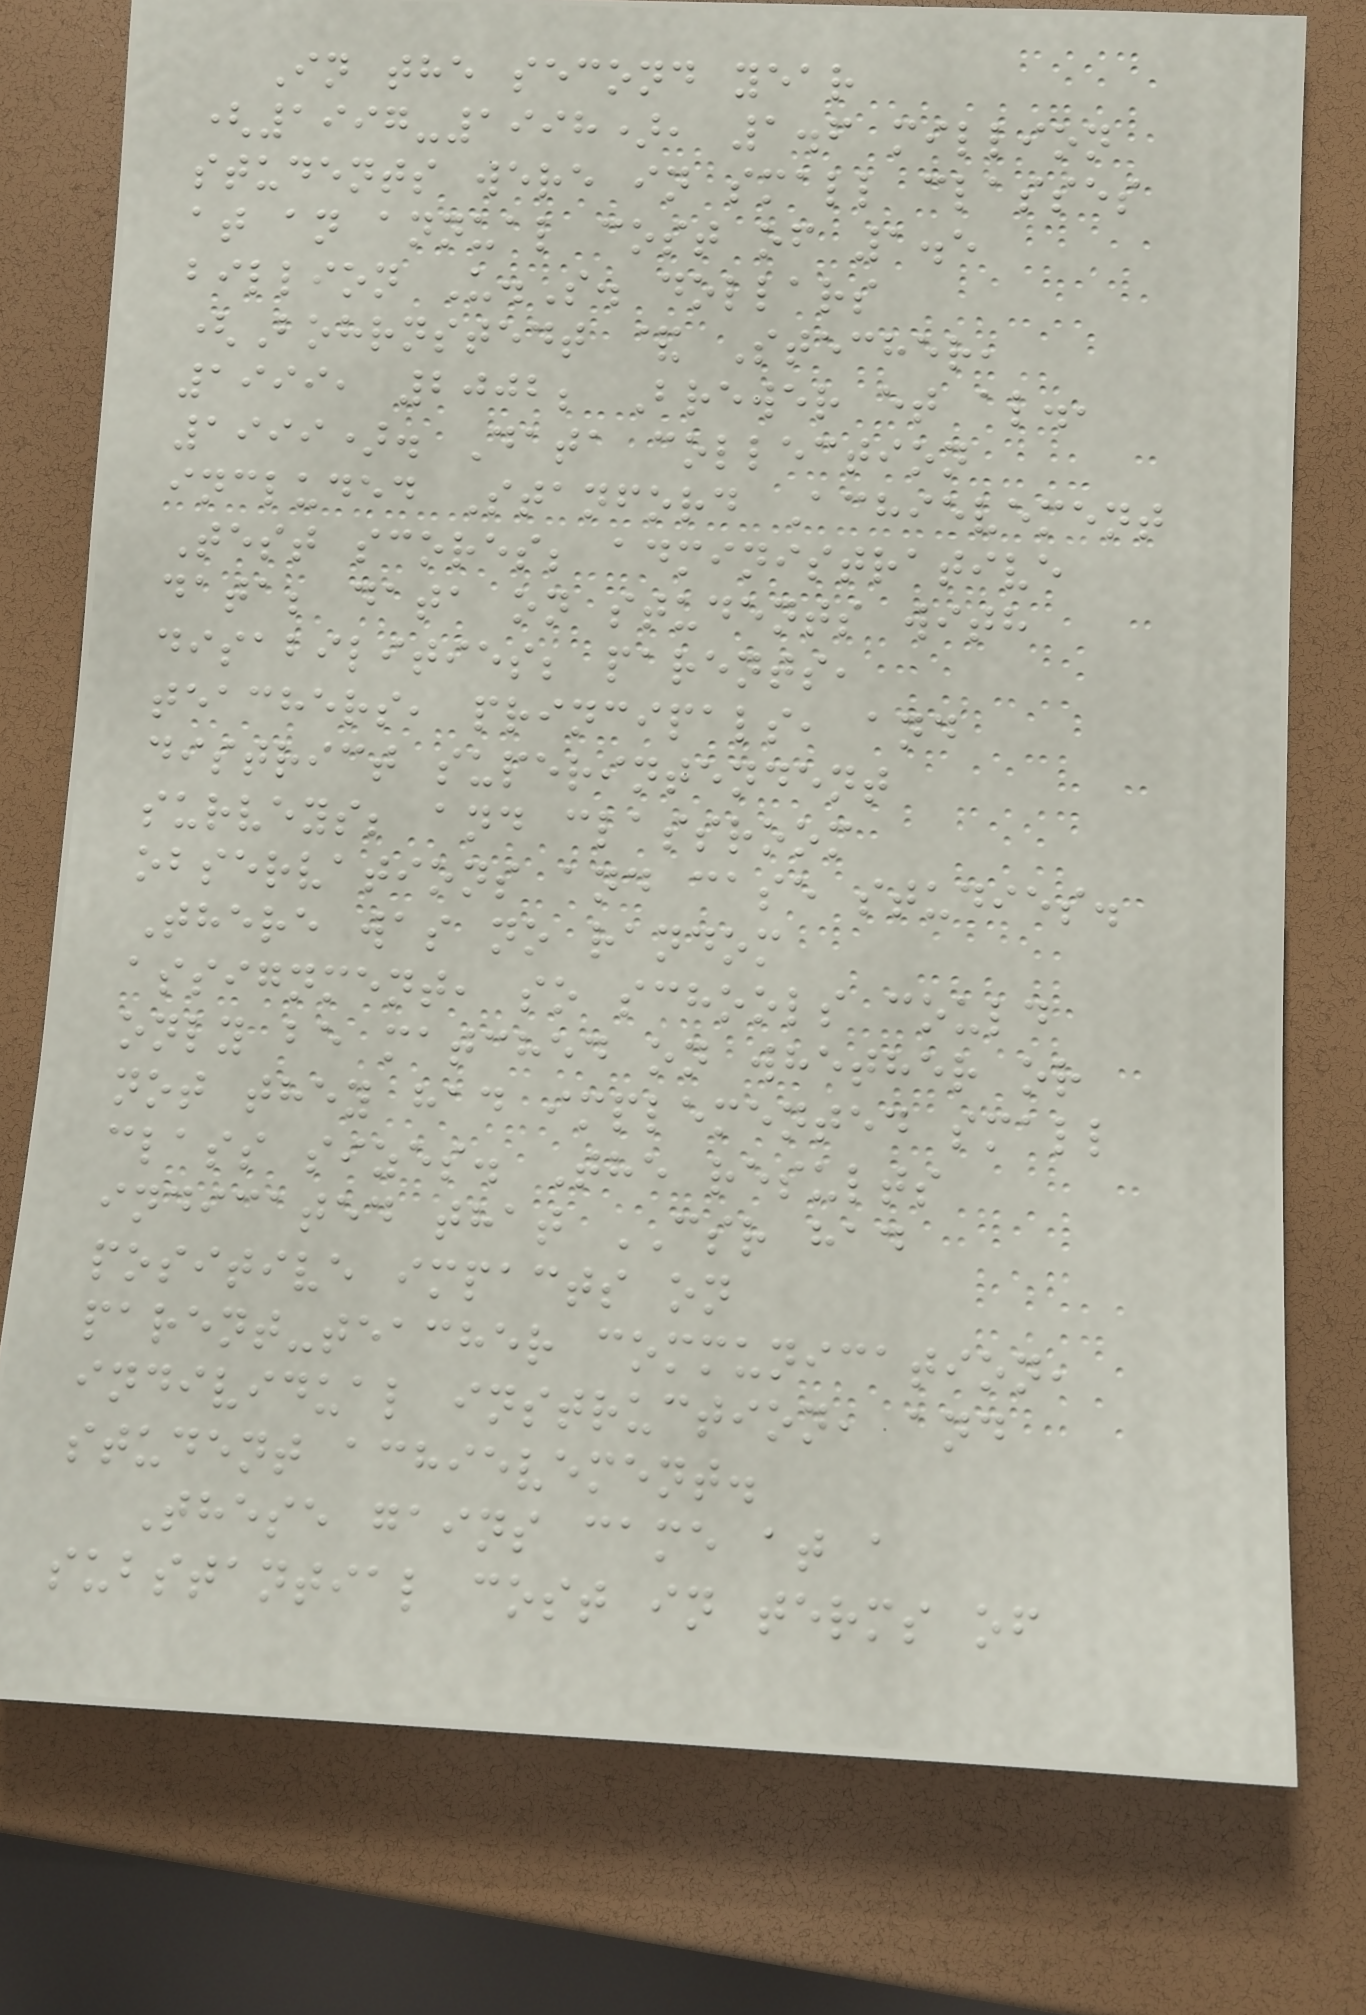In the second year
(1997-1998), 1.6 million
students were in small classes
at an annual cost of 1.5
billion U.S. dollars
(Bohrnstedt & Stecher,
1999, 2002; Brewer et al.,
1999). Data collection
included Stanford Achievement
Test scores; administrative
data; data on students with
disabilities; parents,
teachers, principals, and
district superintendent
surveys; and classroom
observations and case studies.
There was no random
assignment, so schools could
only be matched on whether or
not they had implemented small
class sizes. The results
indicated that CSR had
positive impacts on
parent-teacher communication,
individual instruction, and
student achievement.
These gains came at a
substantial cost in terms of
